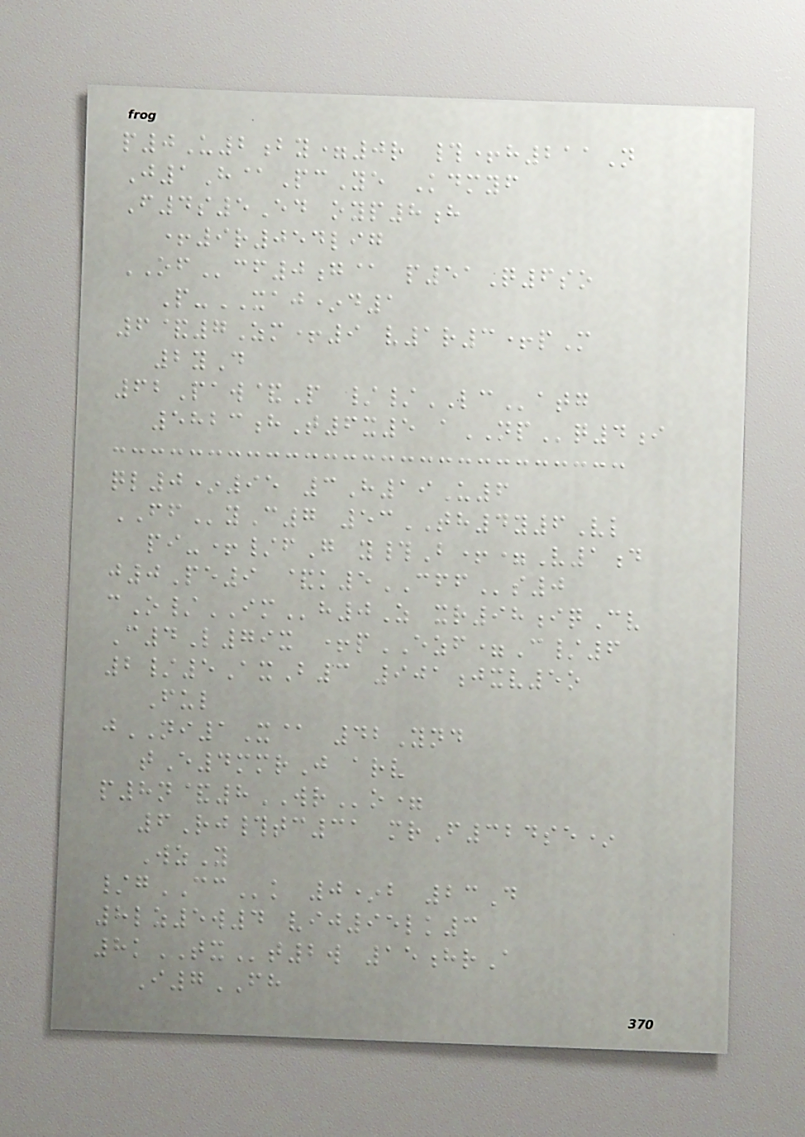p0U2by=0r #+h211N
J1H@PcYe Kdmyf
F4s5Ed oyp8h
+9r054lig
OFcf0g@ p51Q6so
P-XAJ*d1
6&7Zm+9 v1r3+pM
2yD
62Paw&P //LCatg
5823hT6x5 aNPq4i
ql0*95 3H19U6
FFyC7 53TH4y6Vl
pi-+/fG y#B+=V1d
j0Pe9 &k5CFFs0
cO/IMh0Z xr98iqCv
C4L79x +pEZF=C/6
2/5AxB3 901jxv5o
Ful
jNI1X@ 42Ynd
tE4mmrJ arv
p8n&8WRo=
6Rj#tc31 mrF324se*
WzY
/gCCk 0*b 23D
8lz5w4 vij95lk3
8kTXt2w 15hrA
I7FH
